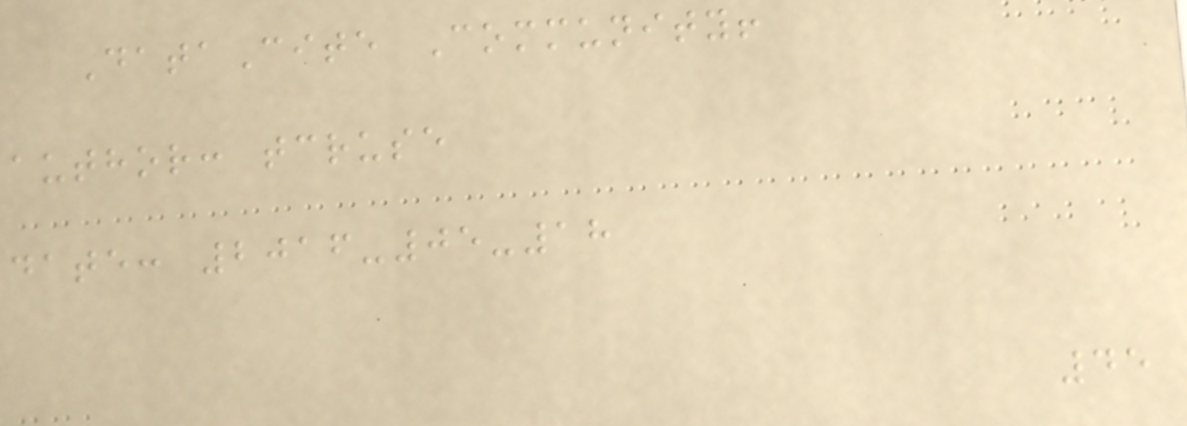DataCite Community!
author: tcruse
date: 2016-05-18
45
